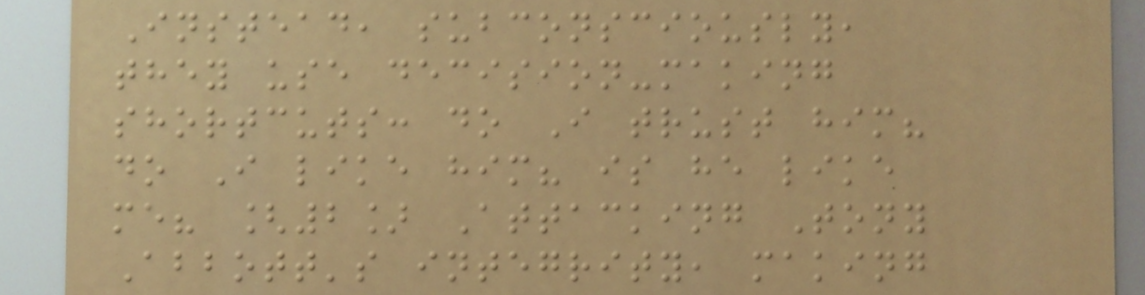Instead, subconsciously,
they use decision-making
shortcuts: do I trust him?
do I like him? is he like
me? [2] Attacking Tony
Abbott's integrity, making
